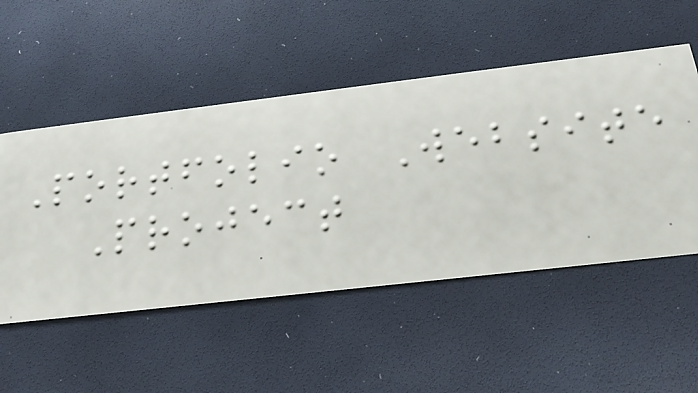Portfolio Website
Project
